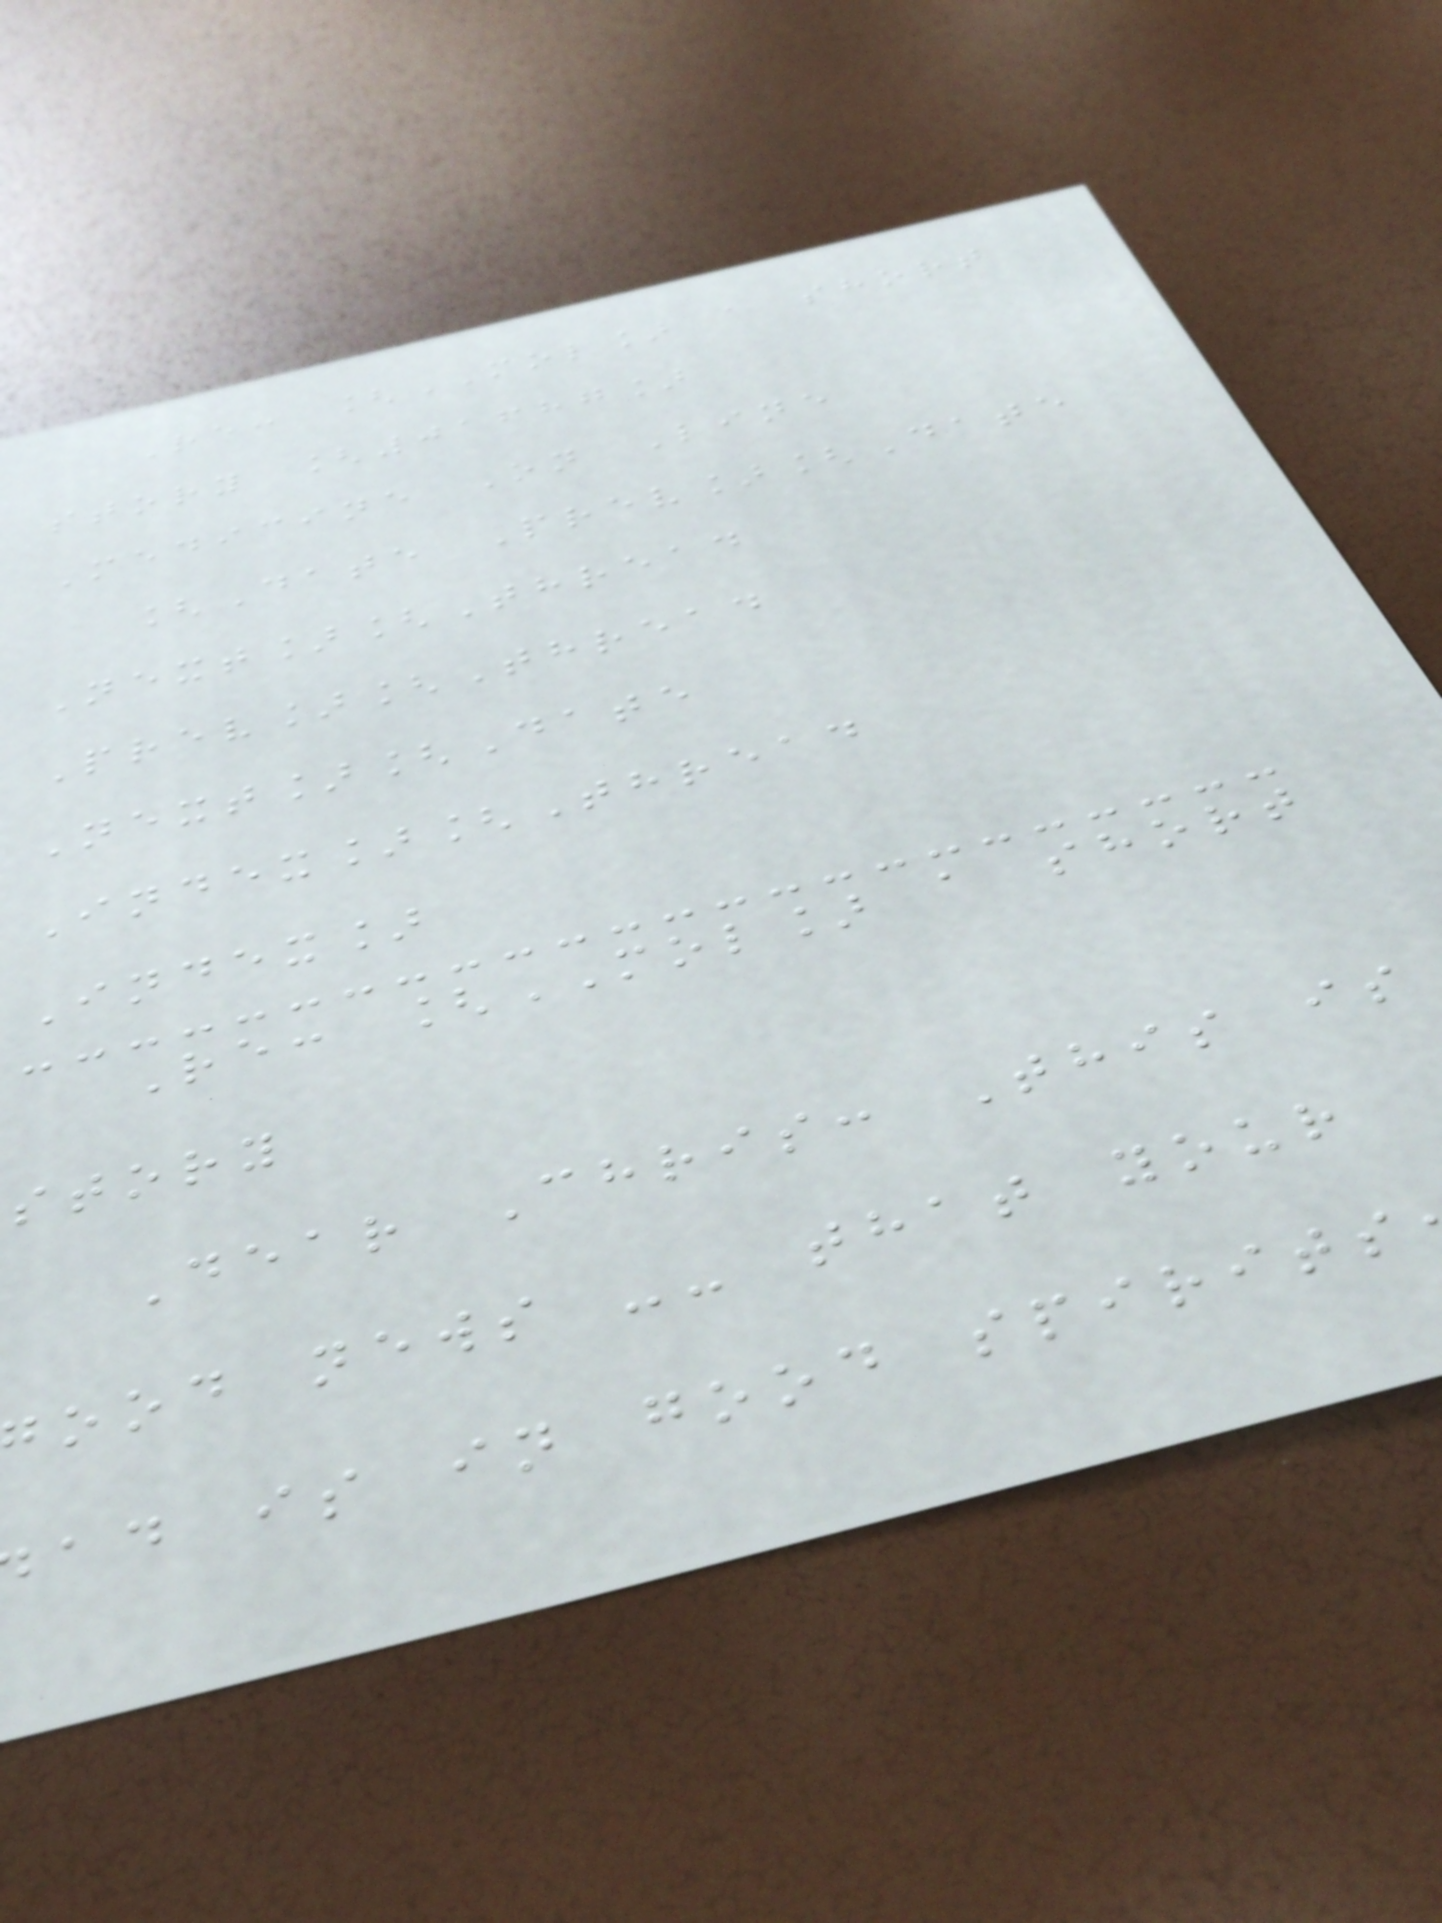Re: [MOL] a short
story [01687]
Medicine On Line
[Date Prev][Date
Next][Thread
Prev][Thread
Next][Date
Index][Thread
Index]
Re: [MOL] a short
story
Dear Chris: This is
ood news -- that your
ad is in good spirits
